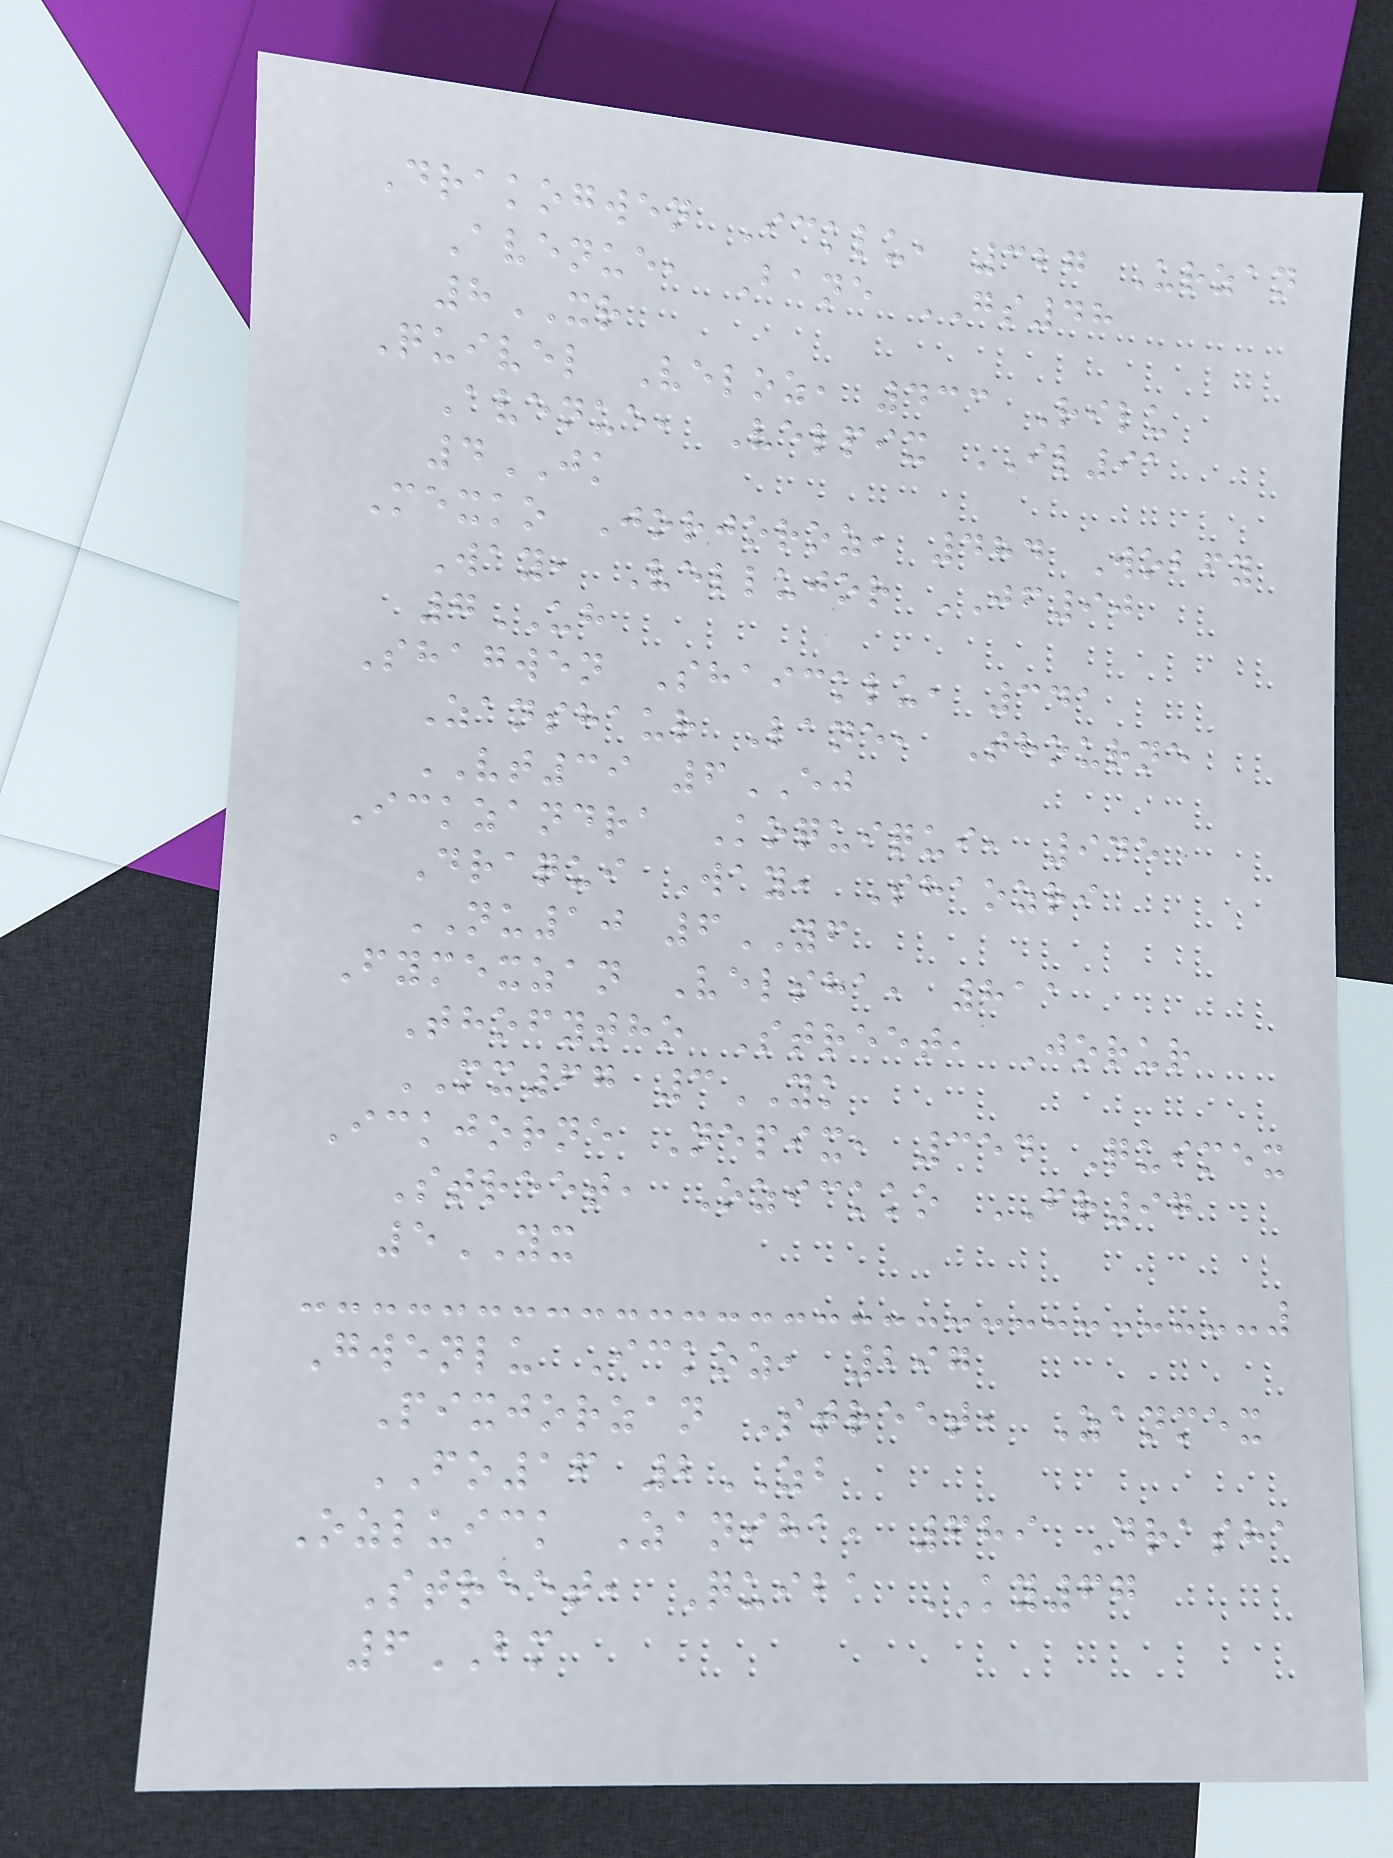Drakogwen Icklu, 327 Urzan
Avenue, Bane GS48
8XR
Quivel Veloz, 433 Rilu
Avenue, Velpix IL91
4JK
Mexko Jorjoroz, 484 Wobfy
Way, Vellujor JF90
7UH
Shagwen Shaicklu, 341
Zanshaur Lane, Thourne
VT39 6EJ
Ickzandra Koquiqui, 945
Draqui Way, Shaozri
NU10 6YF
Fymexzan Velsha, 811
Thofytho Street, Jorur
MX67 3YK
Ickjorne Nepix, 354 Quimex
Street, Ozickko FR97
5YX
Gwenlu Ickoz, 297
Pixjorzan Street, Zanmex
FO16 2ZB
Ozluick Zansha, 689 Drasha
Street, Quiba KY67
6BM
